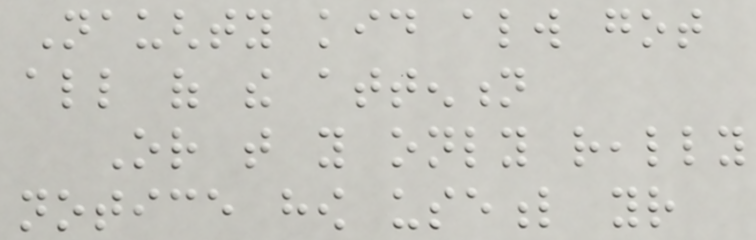Naughty kid always got
all of the attention
Or that you only really
notice how useful your
